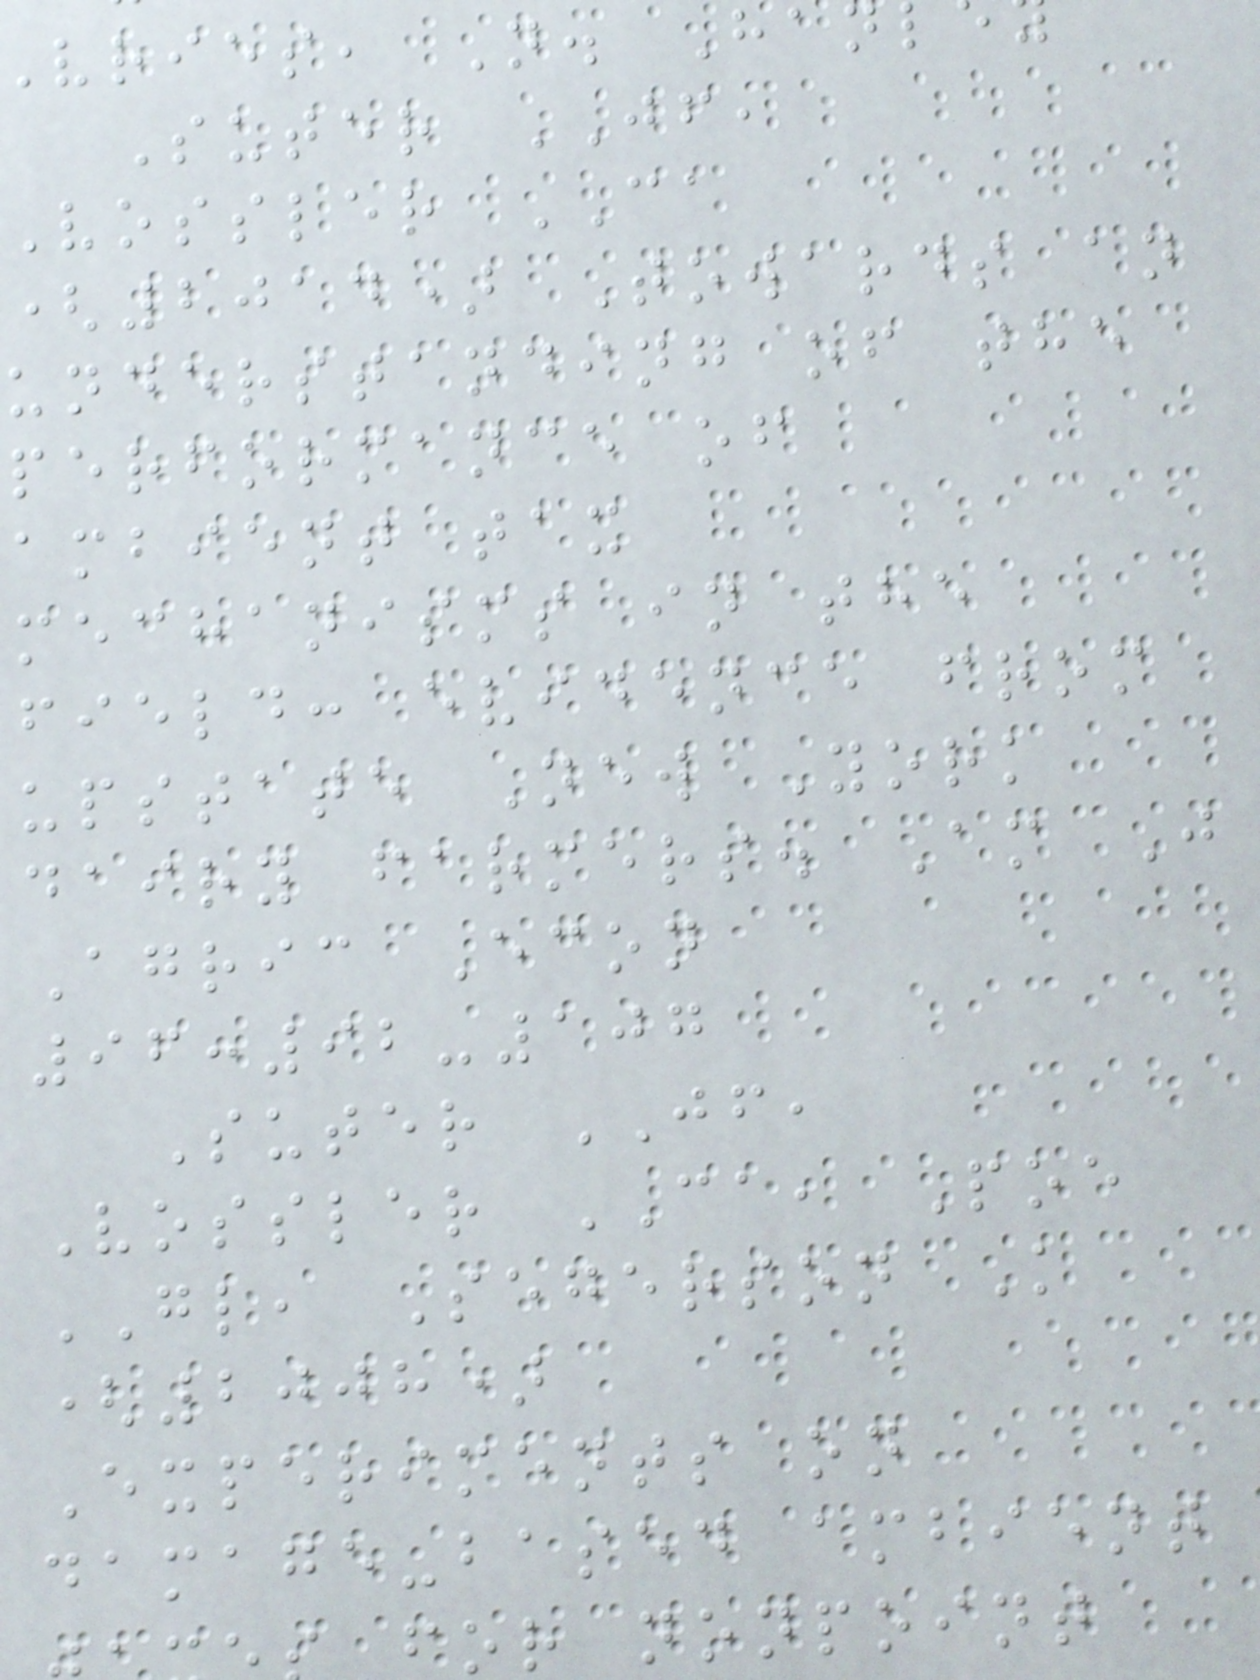vries, N. Han
Suter JF,
Vossler CA
(2014) Towards an
understanding of the
performance of
ambient tax
mechanisms in the
field: evidence from
upstate New York
dairy farmers. Am J
Agric Econ
96:92-107
Suter JF,
Vossler CA, Poe
GL, Segerson K
(2008)
Experiments on
damage-based ambient
for nonpoint
